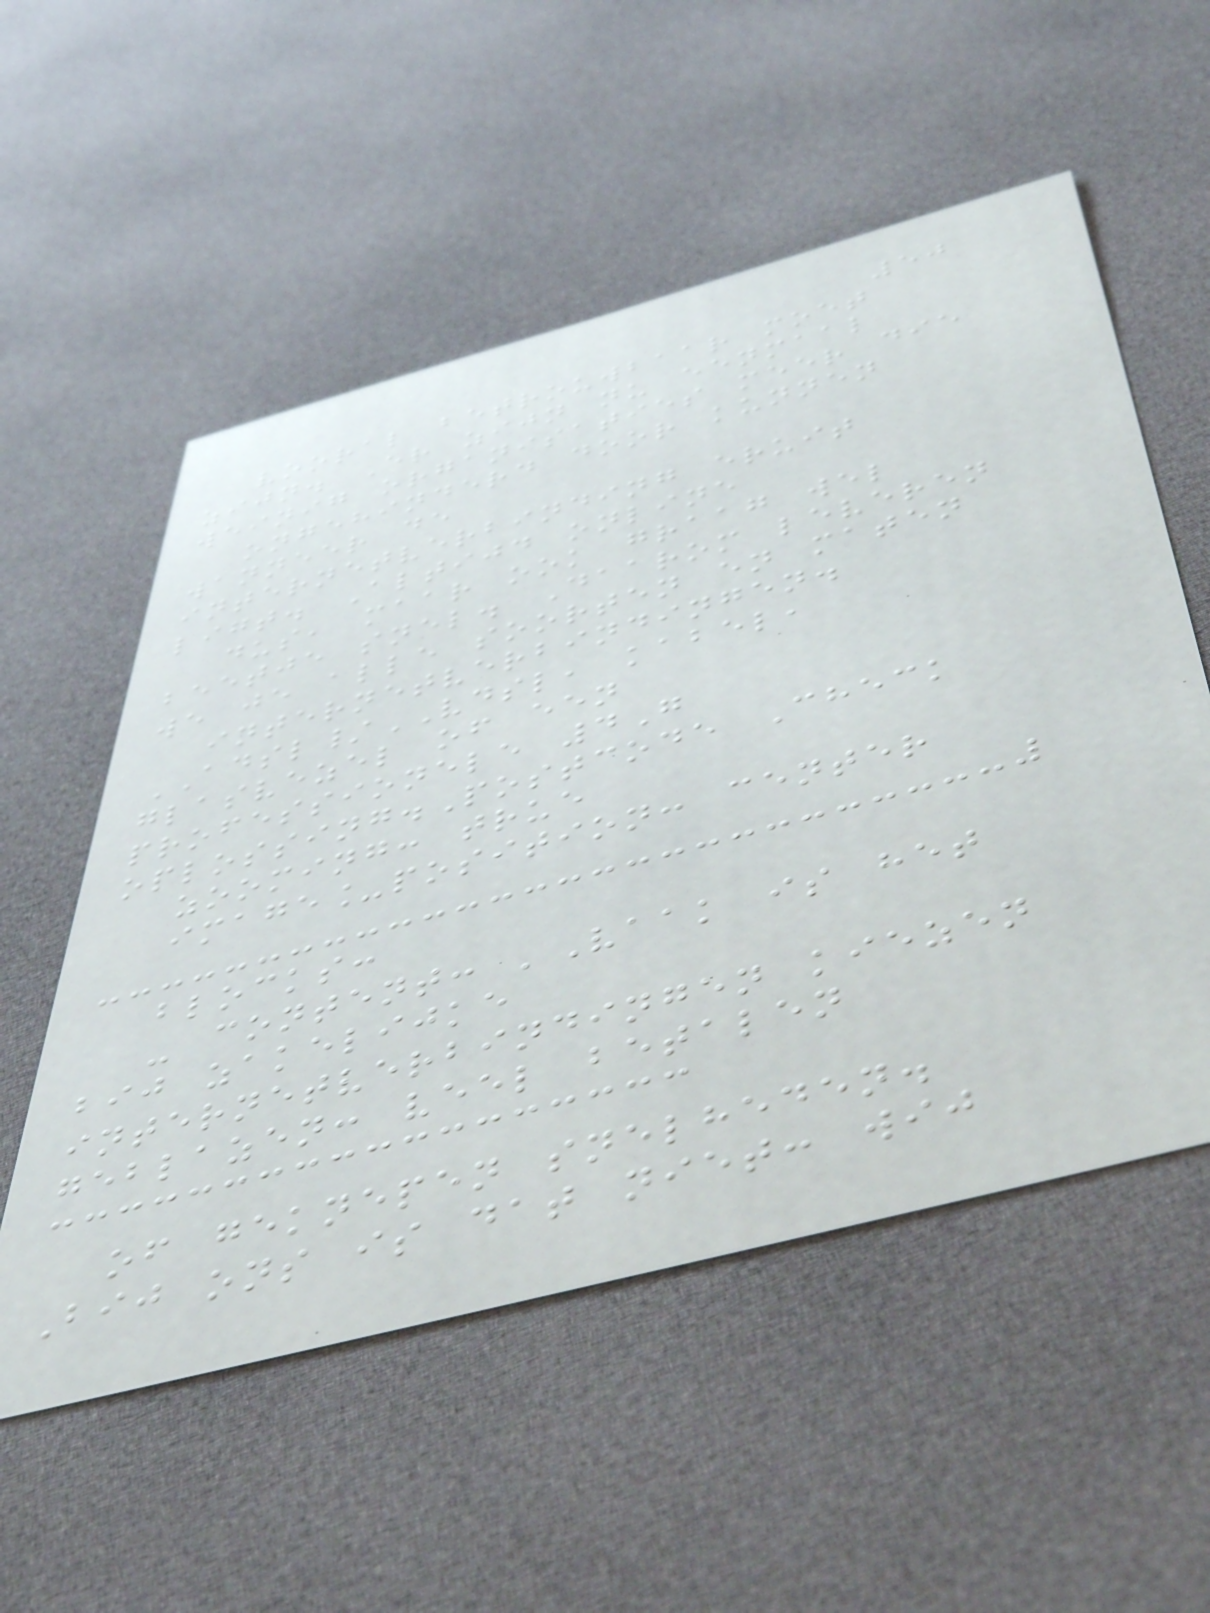50
vooral betrouwbaar moet
zijn. Er zijn nu eenmaal
weinig organisaties meer die
ongehinderd door kunnen
wanneer de
internetverbinding eruit
ligt. Altijd online
dus, maar ook graag wel
beetje snel. Daarom leveren
we je alle soorten en maten
internetverbindingen.
ADSL/VDSL, kabel,
glasvezel of een
professionele 4G
oplossing.Postcode Check
zooming: true
image_position: center
blocks:
- content: 'Vaak is het
bij zakelijke
internetverbindingen kiezen
geblazen: veel betalen
of geknepen snelheden.
Bij ons is dat niet: wij
